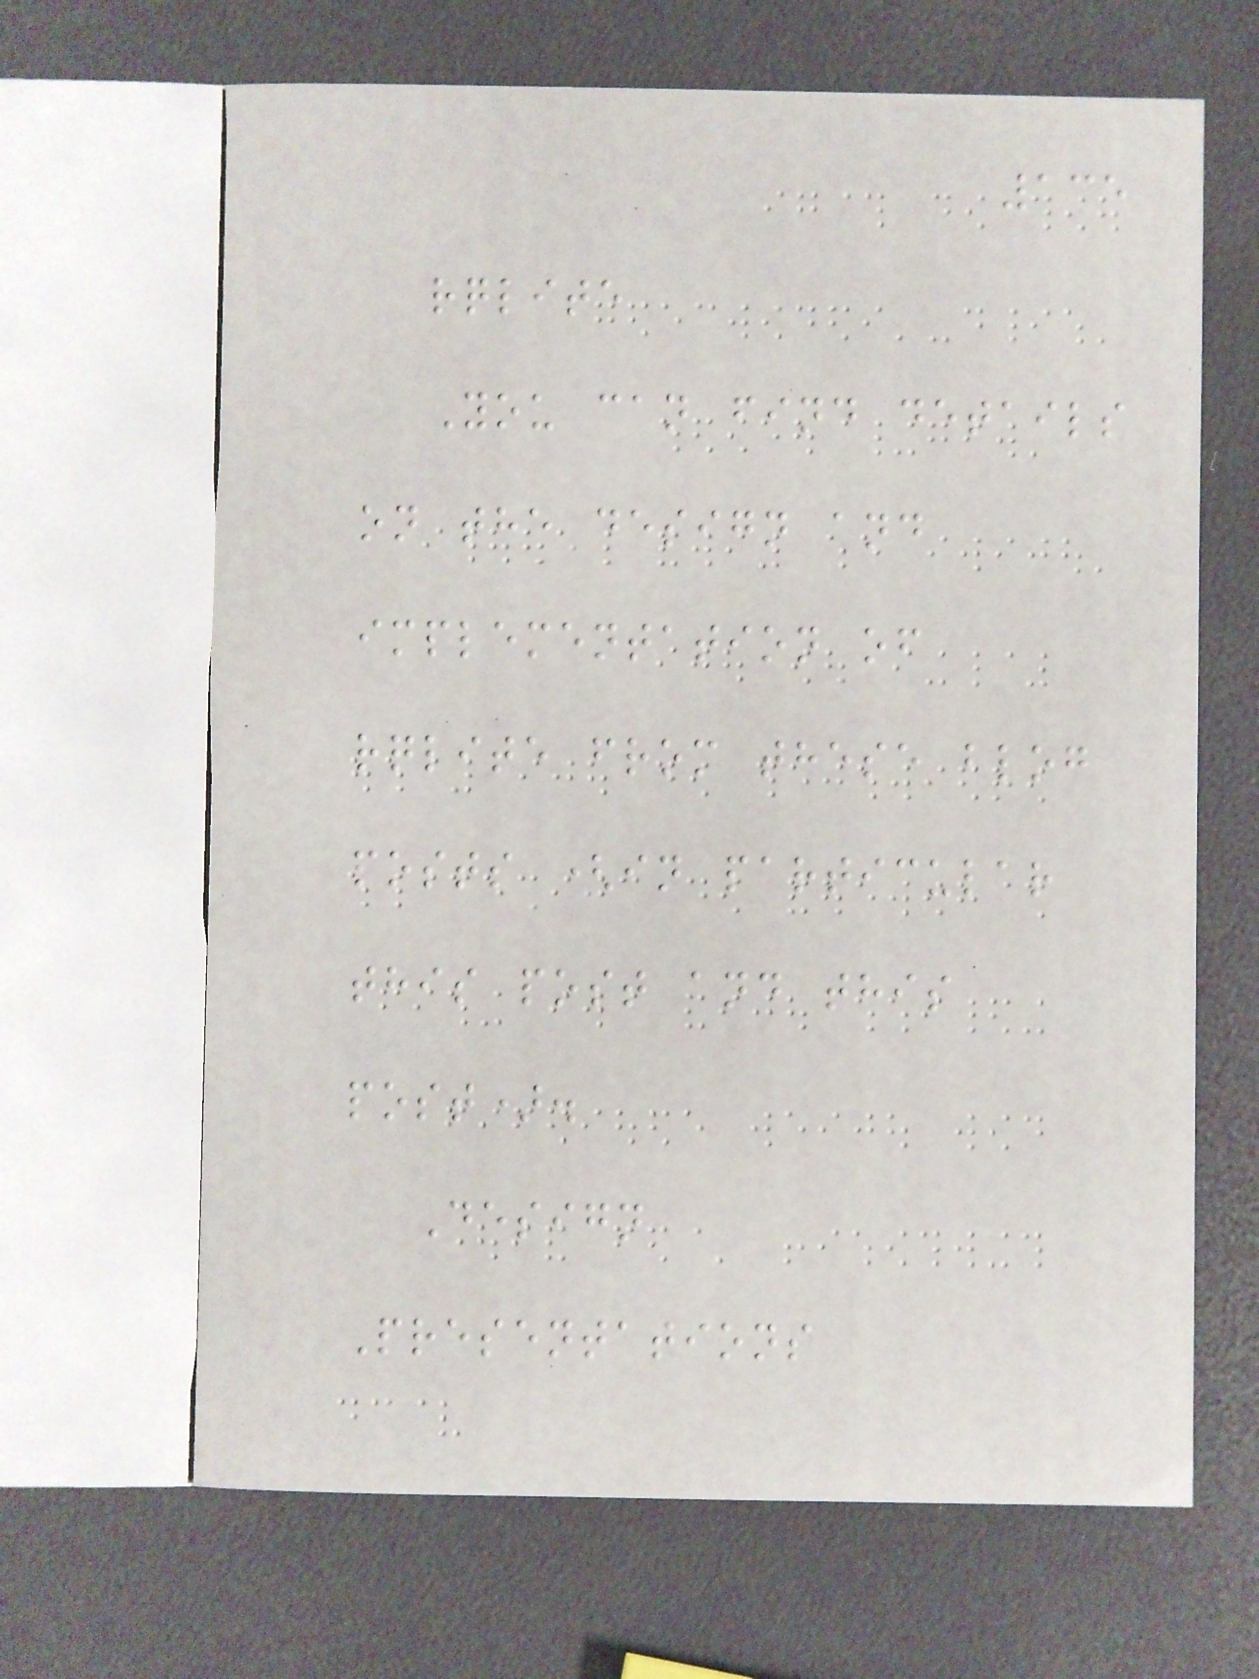135
rqlite
You can find details
on the design and
implementation of
rqlite from these blog
posts (in particular
this post and this
post).
Design
Presentations
